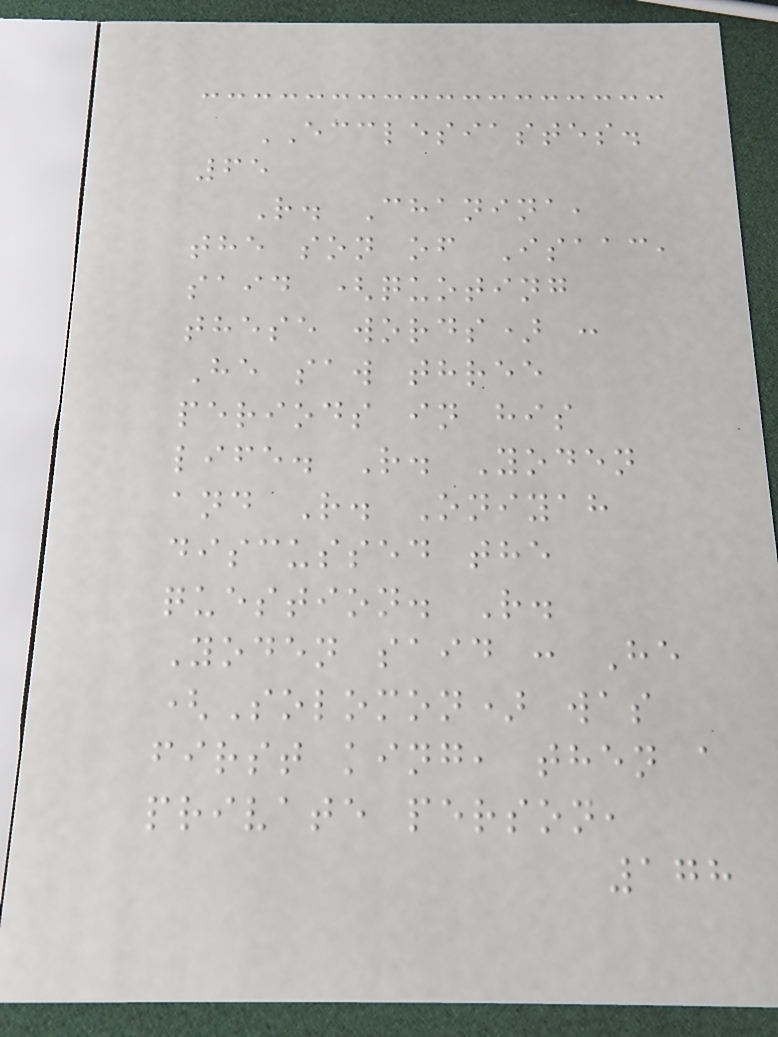ECCLESIASTES.
65
R. Chanina,
the son of Isaac,
said (quoting
these words) :
He saw three
periods in his
life. R. Yoden
and R. Oniyah
discussed the
question. R.
Yoden said : He
(Solomon) was
first king, then a
private person,
178
